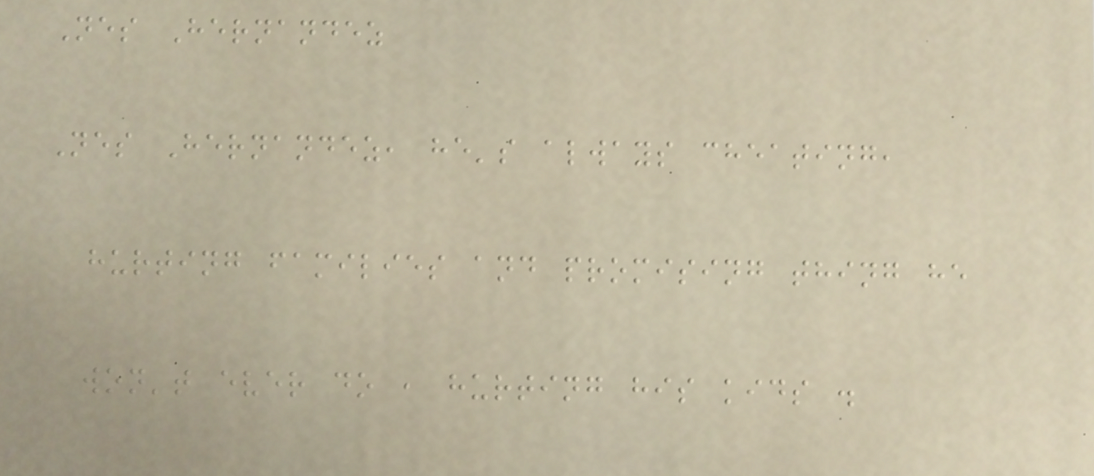Nes Hernandez
Nes Hernandez, he's always cheating,
hurting families and promising thing he
won't ever do , hurting his kids .
